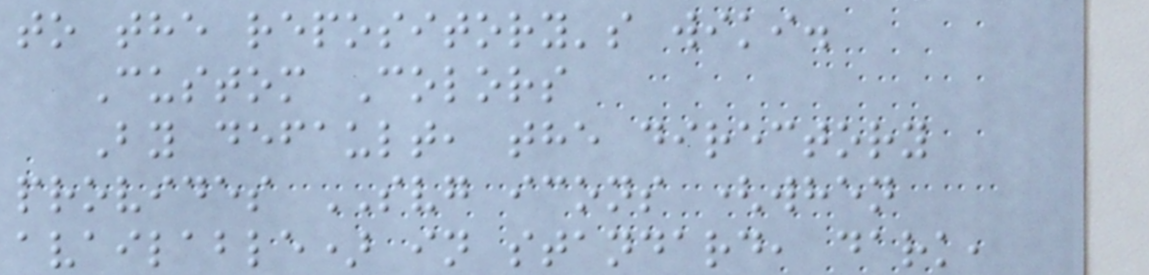to the repository's wiki.
Custom Colors
By default, the directory
provides SVG icons (when
available) in standard, dark,
